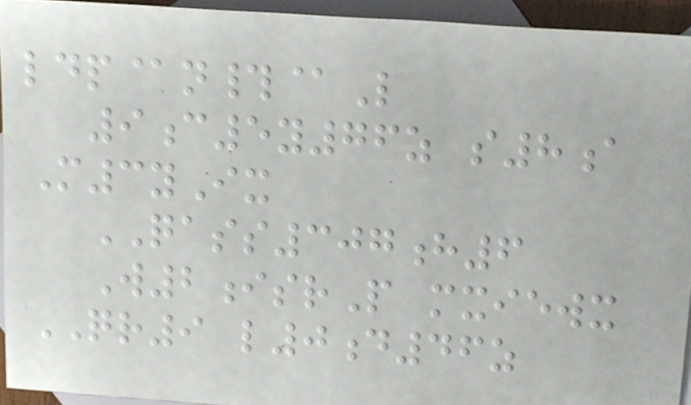ldp@n#@L
9c5y76z s8a
M3yIx
QASS307h6
W2isrP mxiewx
QR9 l0d46z
